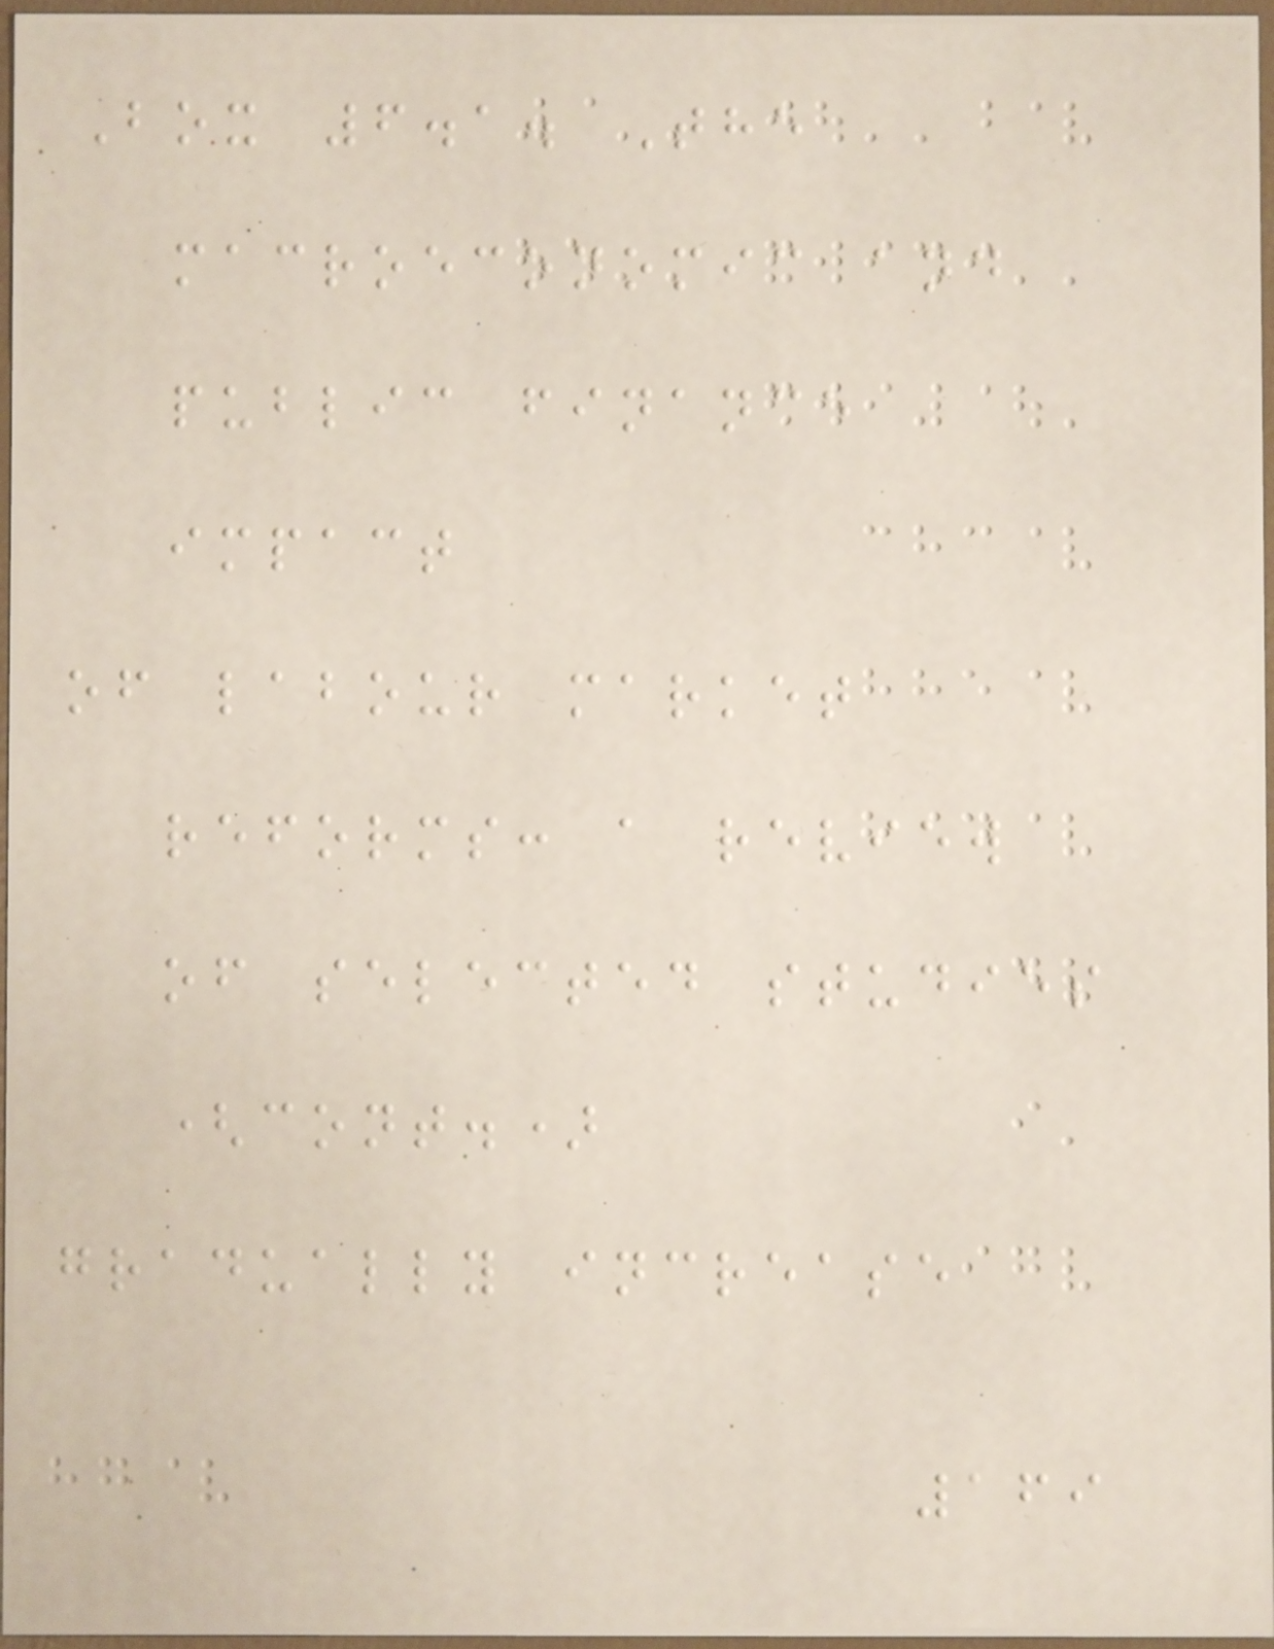Box 6.1. The
macroeconomic and
public finance
impact
of labour market
reforms: a review
of selected studies
(cont.)
gradually increase
169
